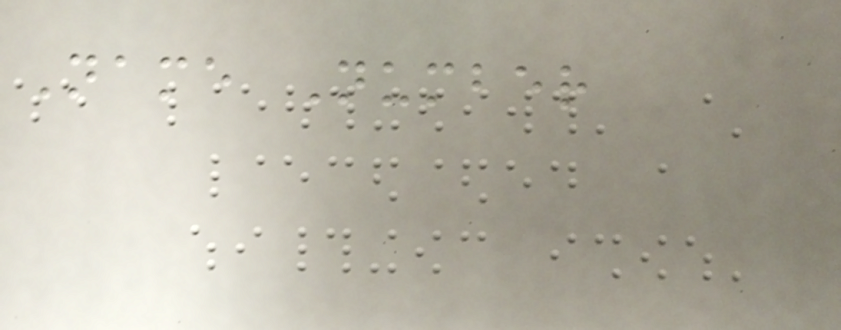Name Number
